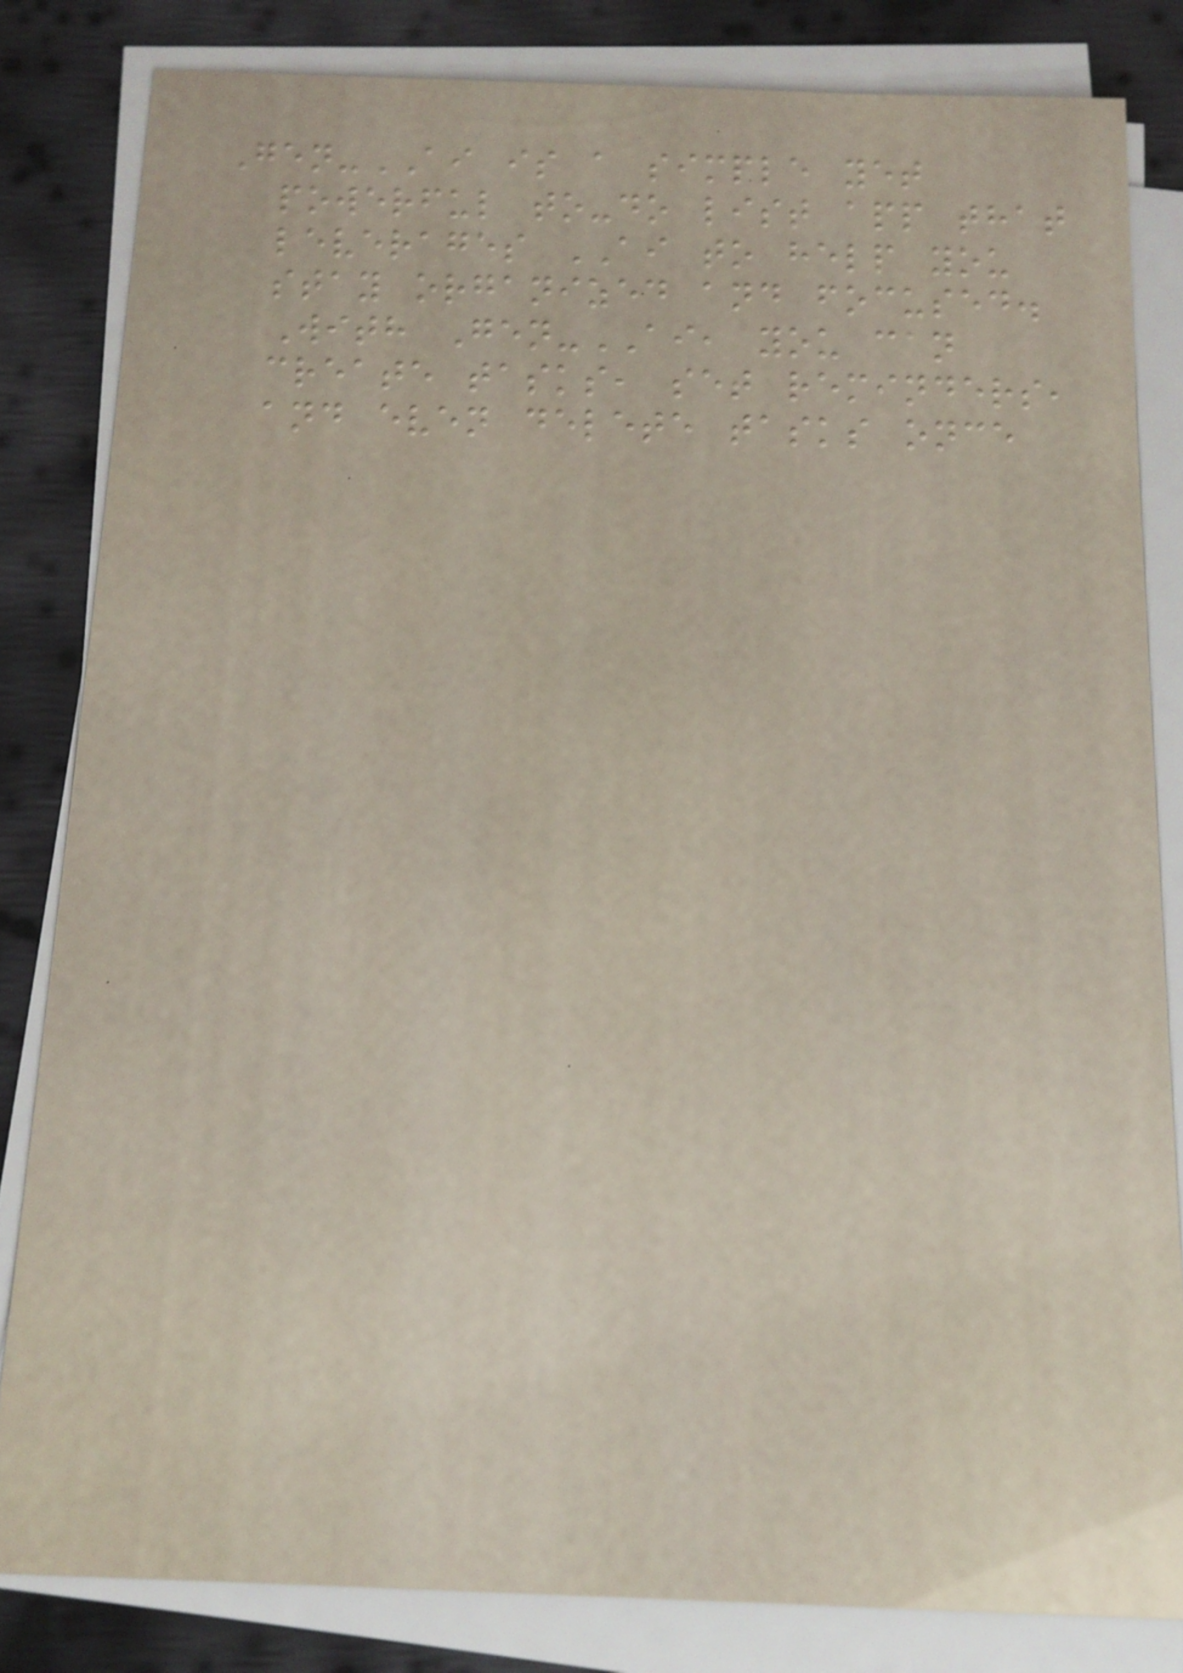Gen-AI is a simple yet
powerful to-do list app that
leverages AI to help you
stay organized and focused.
With Gen-AI, you can
create tasks, set reminders,
and even delete tasks once
